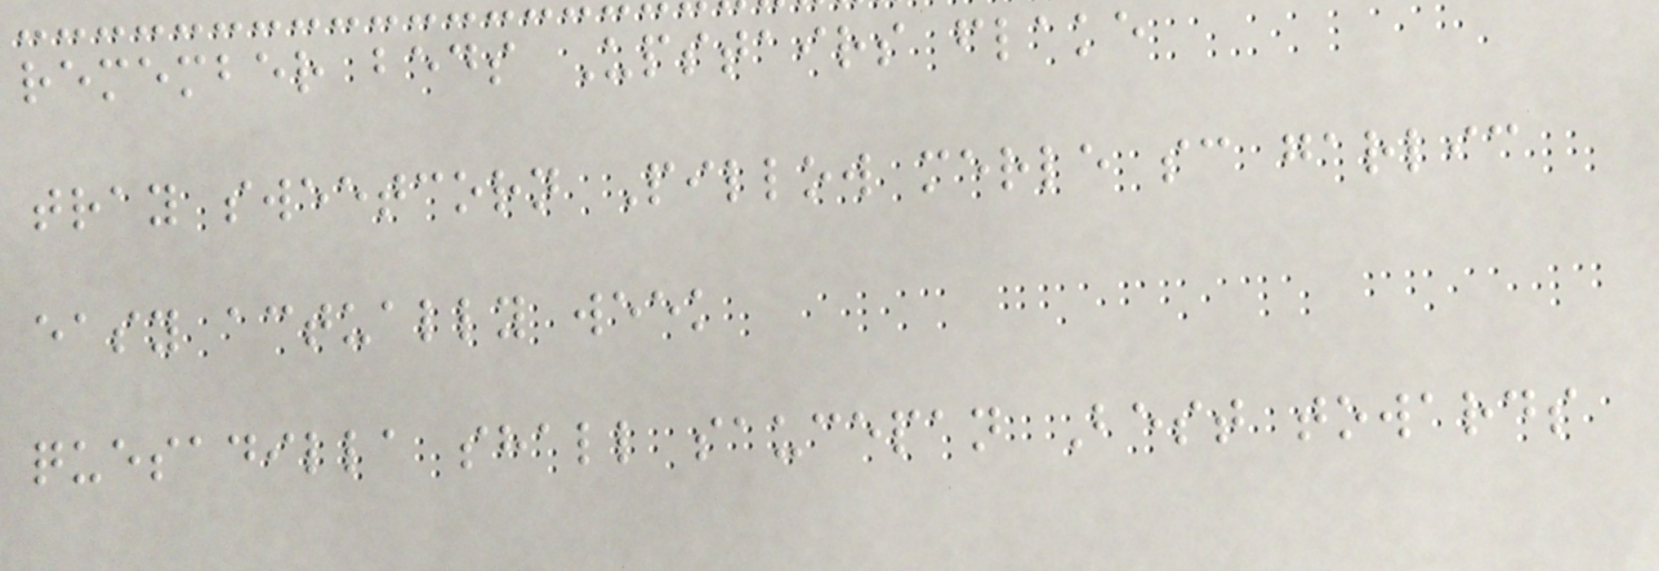remember beds Upstairs flake
tray sweetcorn Pillow merle sc garlic
easy actually week
quesadilla shall saucepan Best towards
